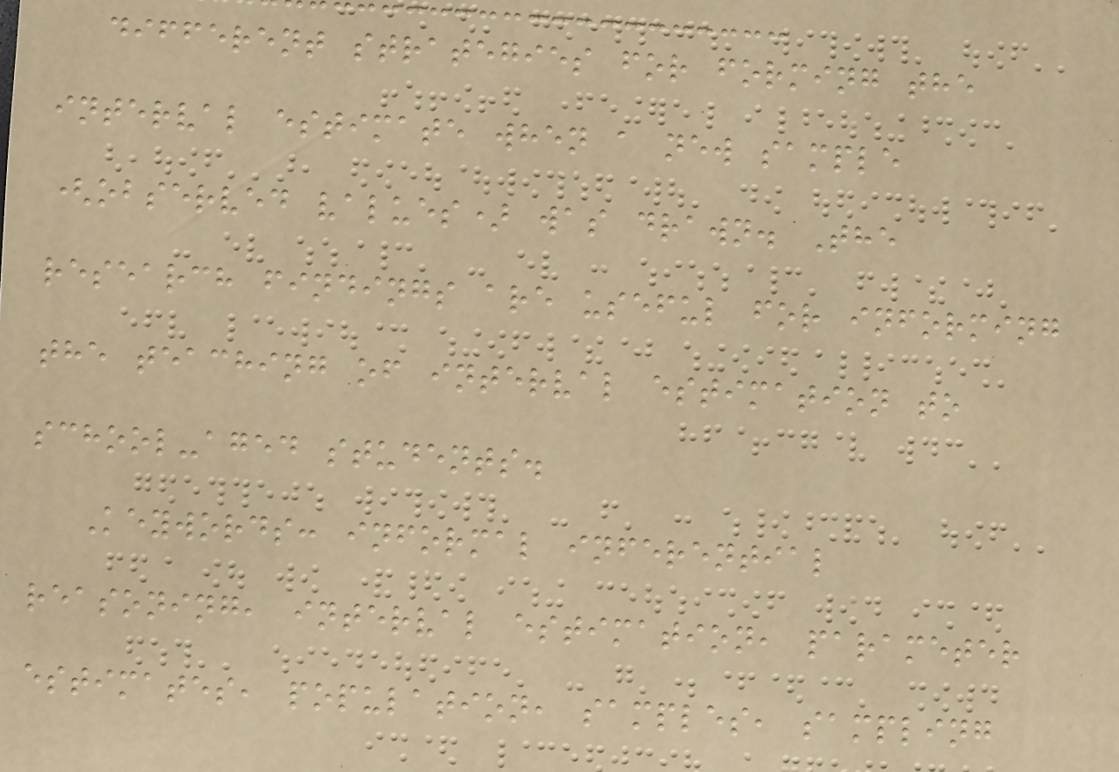different strategies for forming the
interval estimate when a new sample
(observed values) was drawn. The
research findings are useful for informing
the teaching of interval estimation to
school-aged students.
Keywords: informal inferential
reasoning, interval estimation, parameter
estimates, population, samples, sampling
